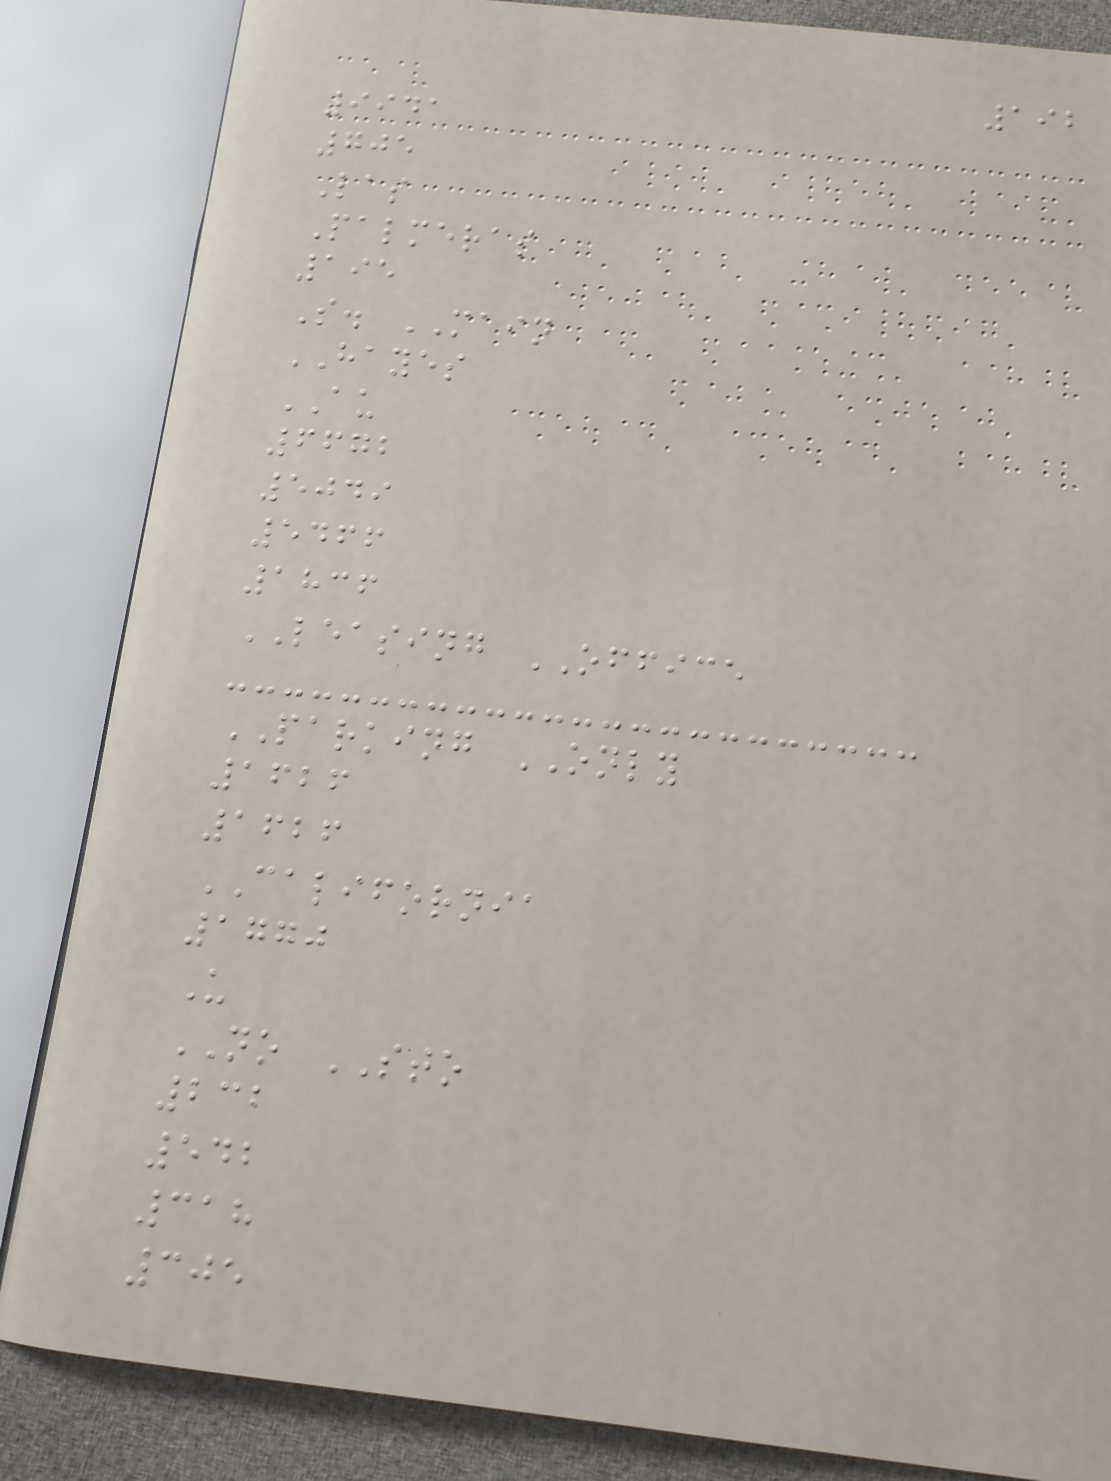192
9941
705
Las
Palmeras
195
S. MAIN
HAYES
AU
6672
5049
5466
1836
LEASING OFFICE
PARKING ONLY
1626
1626
CALIFORNIA
1770
U
NO STO
232
542
318
305
